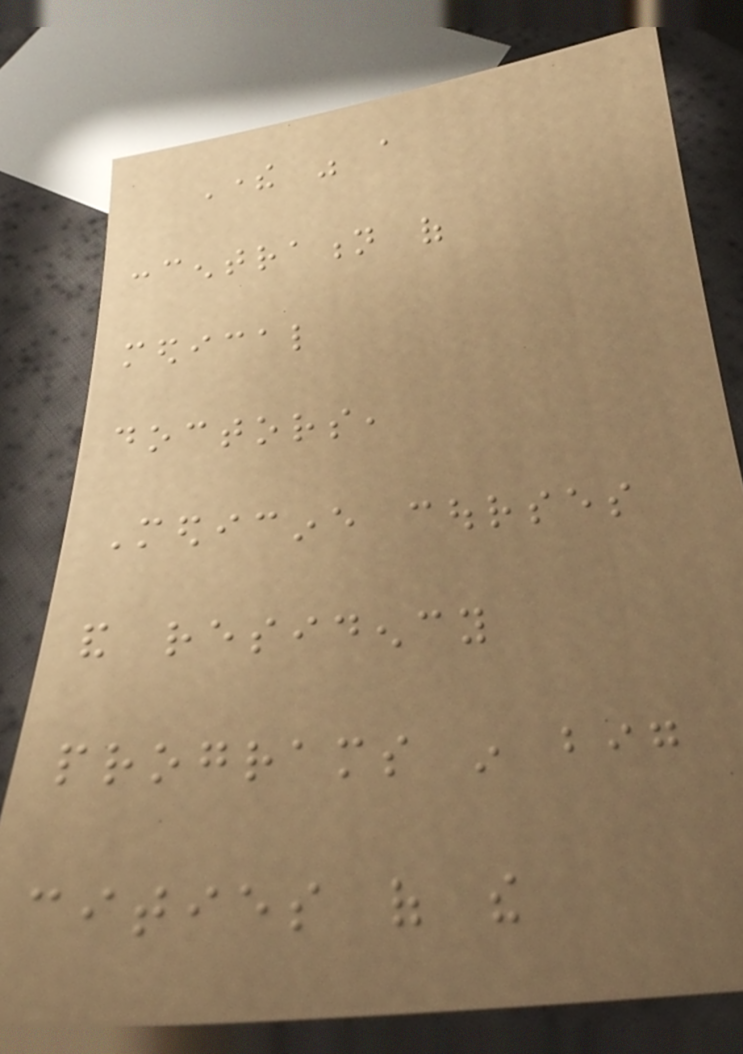There was a
concentration of
medical
doctors,
Medicine courses
and residency
programs in big
cities of the
